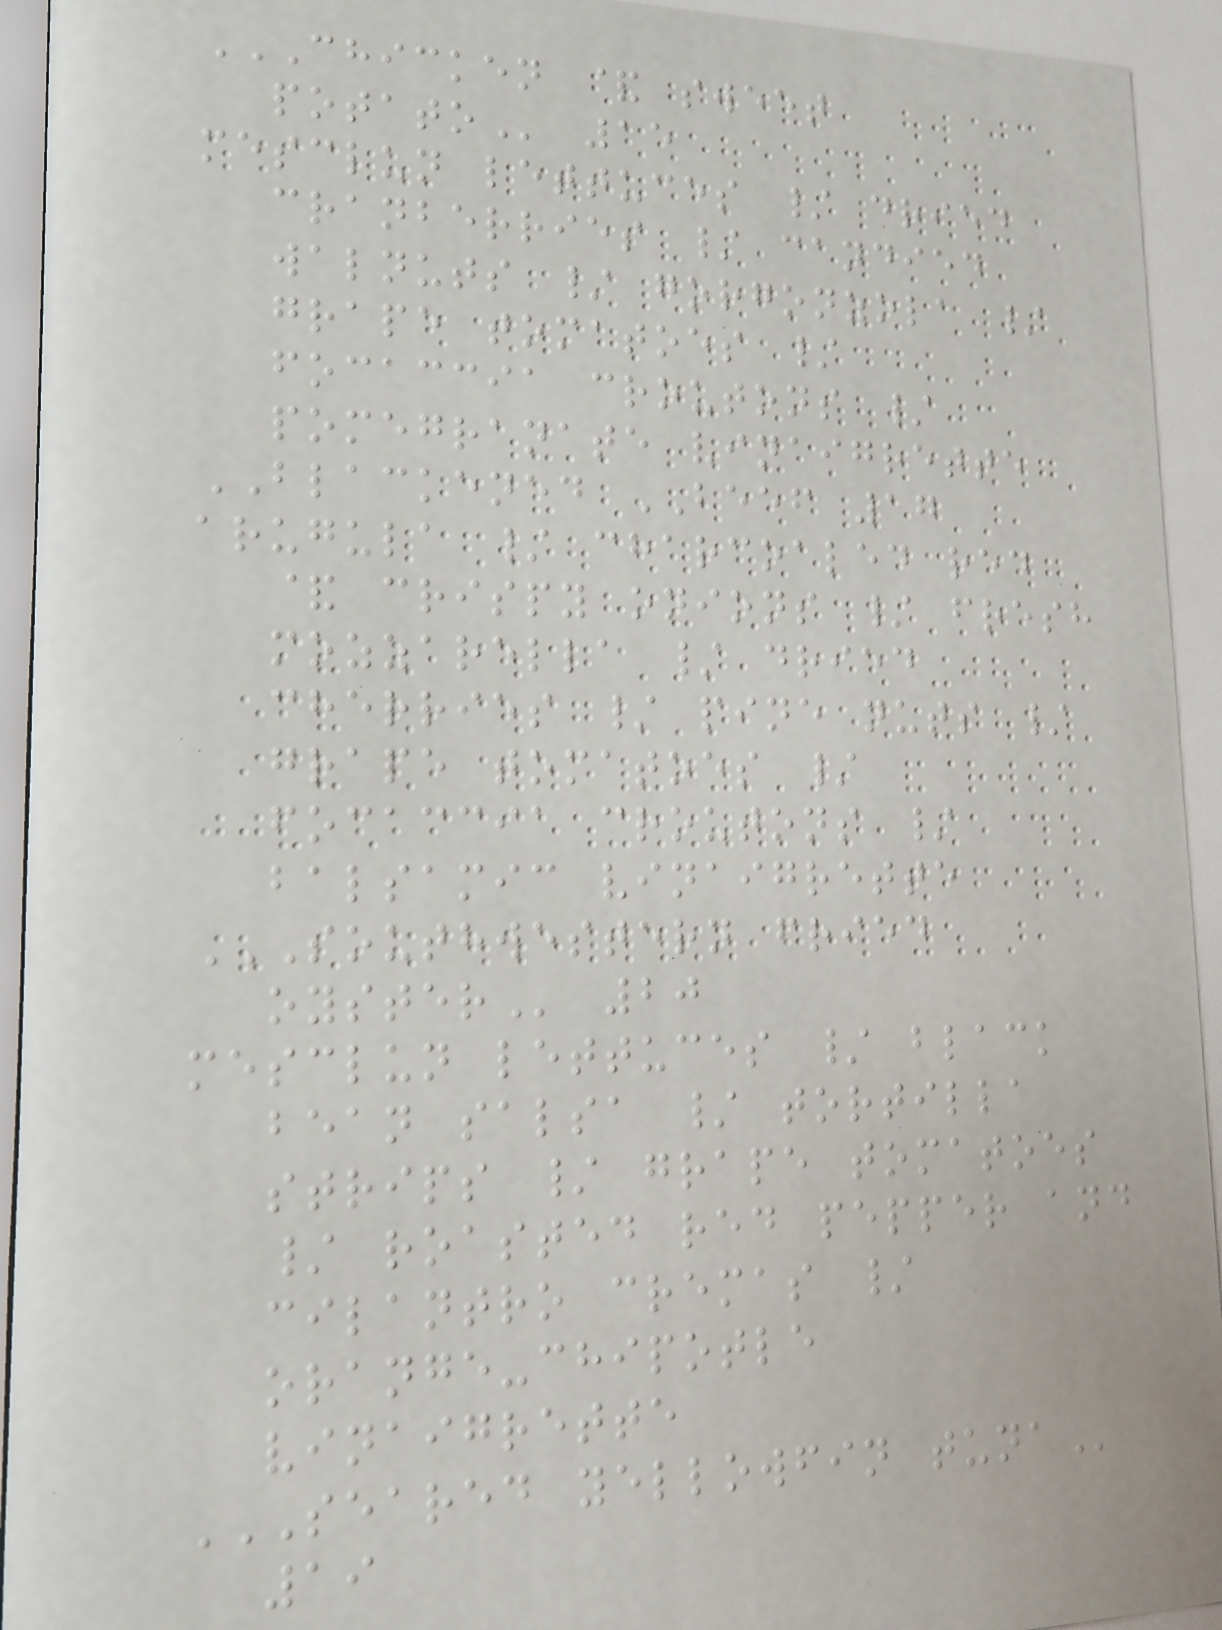CHICKEN & SWEET
POTATO 15
mesclun lettuces / dried
cranberries / candied
walnuts / gorgonzola /
grape tomatoes /
focaccia croutons /
pomegranate vinaigrette
BLACKENED BEEF 17
arugula / charcoaled red
& crispy onions / fresh
mozzarella / dried
cherries / pine nuts /
grape tomatoes /
focaccia croutons /
balsamic vinaigrette
SOUTHWESTERN FRIED
OYSTER 20
mesclun lettuces / black
bean salsa / tortilla
strips / grape tomatoes
/ roasted red pepper and
cilantro cremas /
orange-chipotle
vinaigrette
SEARED YELLOWFIN TUNA
19
